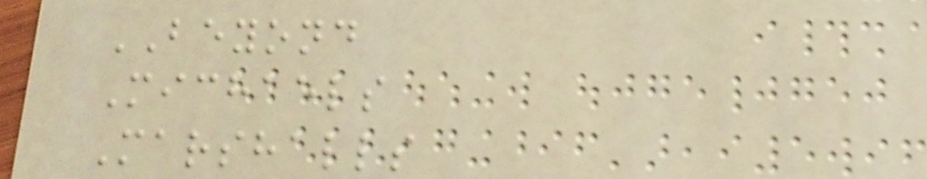BEYOND
Michaels
Marshalls
